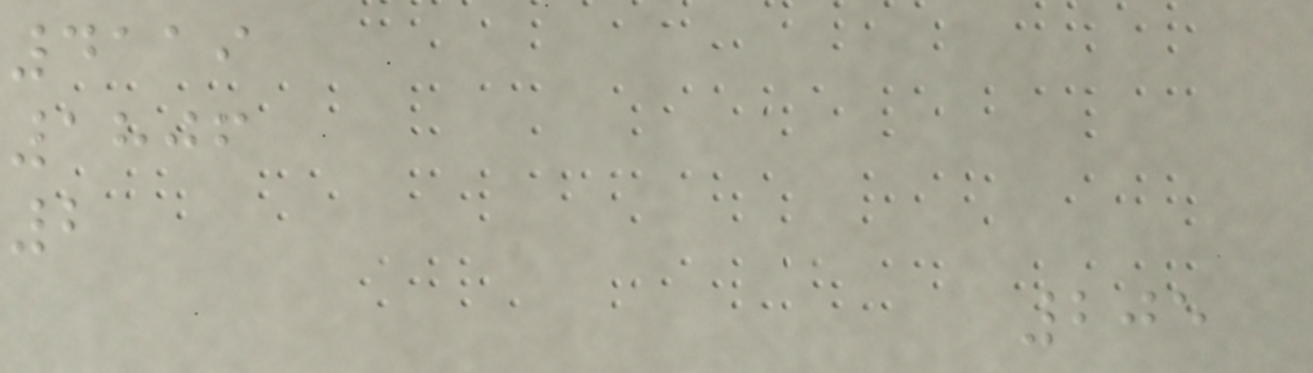4119
1806
2
205
